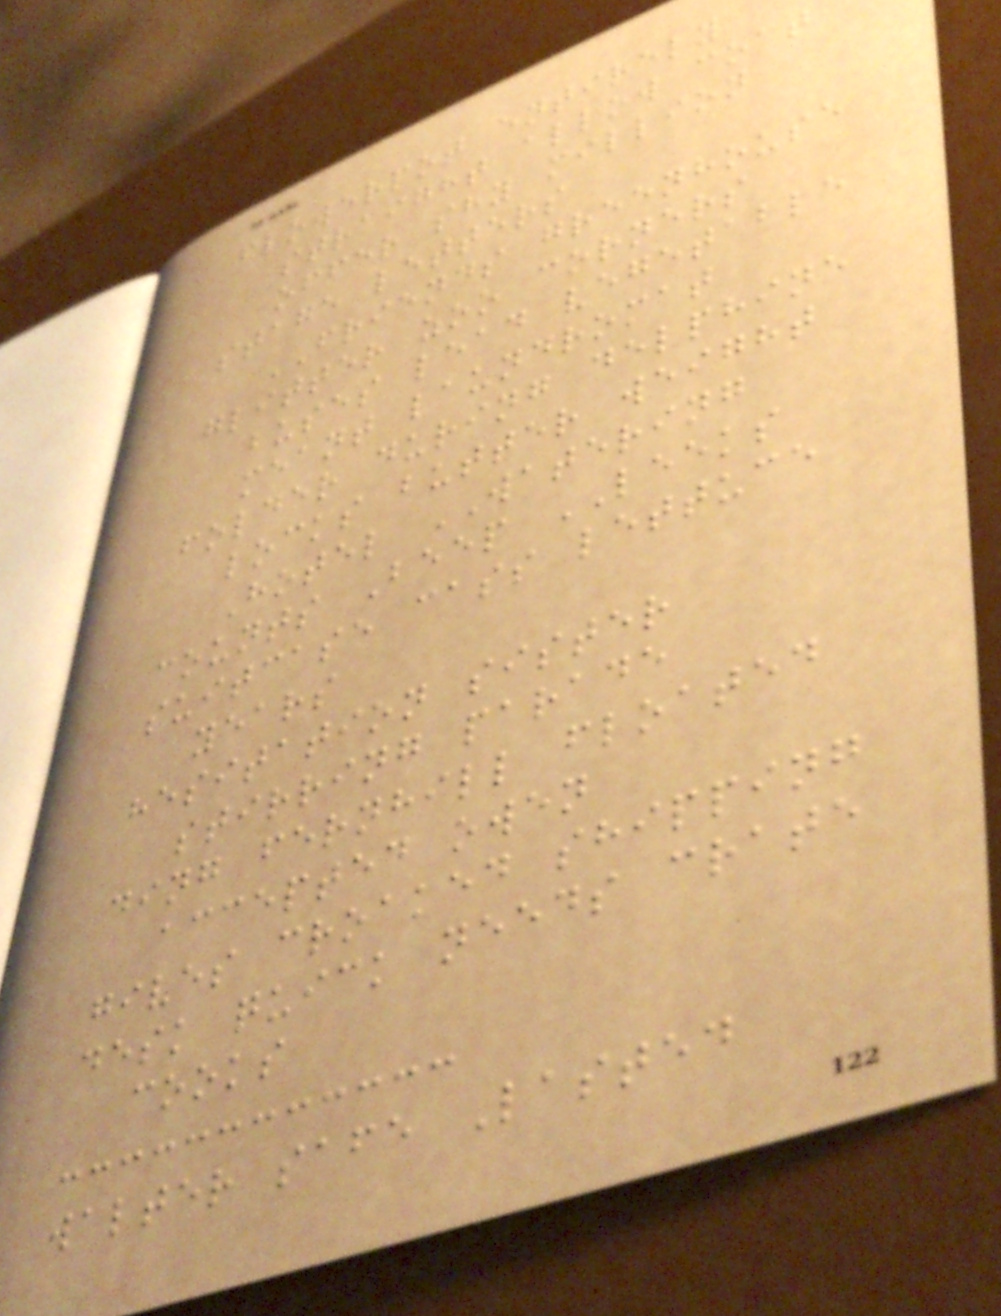flowerpot entirely
straight allow coat
offer shy million
stage letters
FRIENDS greenhouse
glitter zoo corners
buses lead vegetable
meant laundromat
folder during delphine
locks butter weight
Hotel WATERING
counts Beep LEEKS
suitcase cass lettuce
years
hesitation sister
stirring parade
ding fernhill floated
accepted owen
gives croaked shipping
desk quick needs crate
cooks
walter safe Lasted
